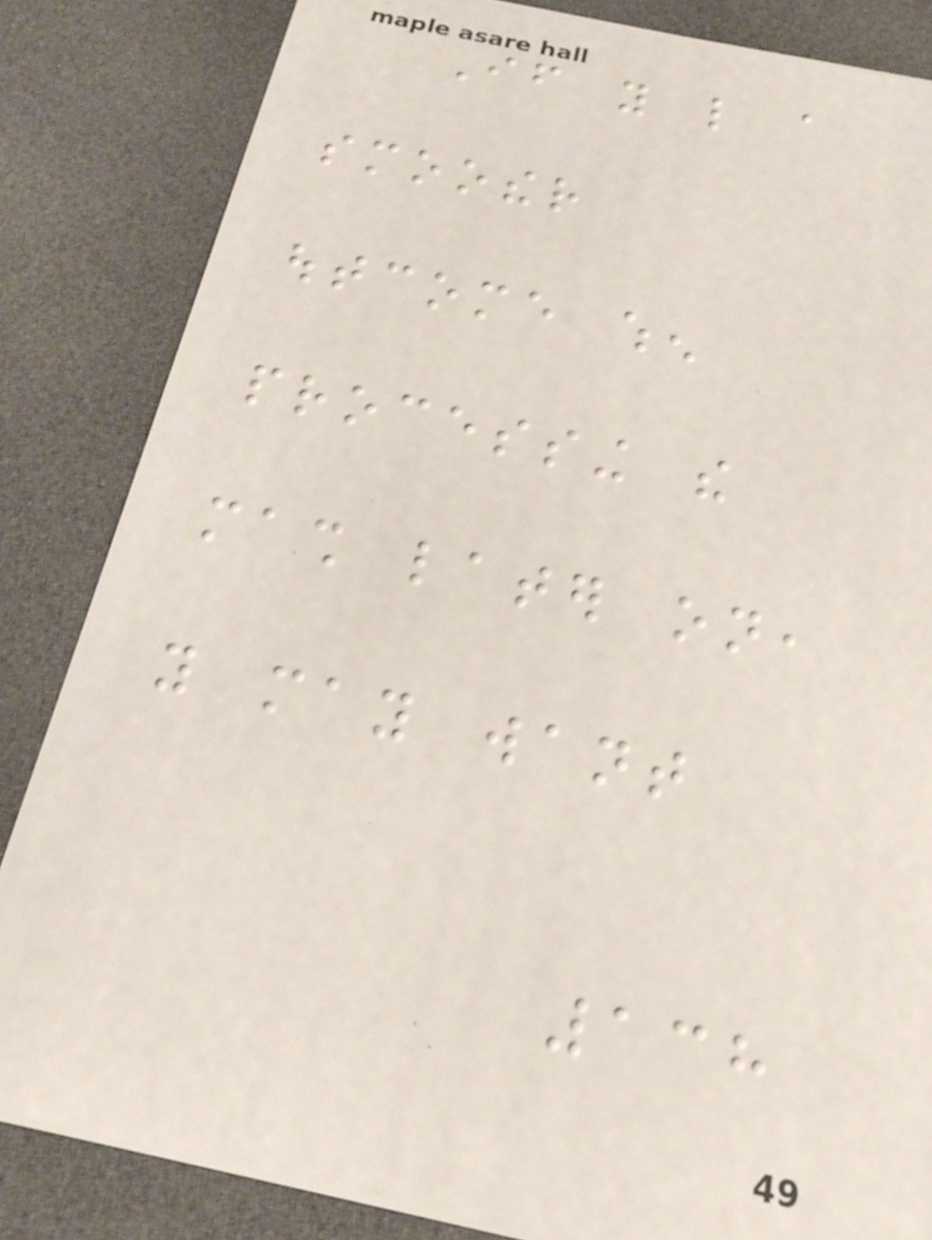If you like a
smoother
outcome when
processing the
mash later on,
you may want
138
